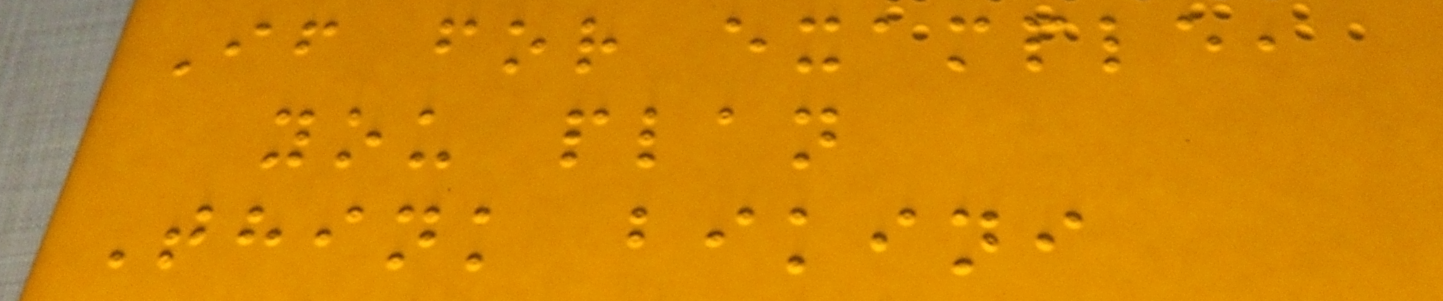If for example,
you plan
Think bikini
